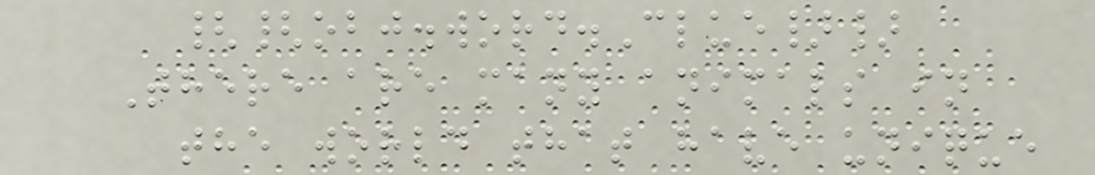{{obj.word.Clue}}
There are many animals in
the world that have unique
